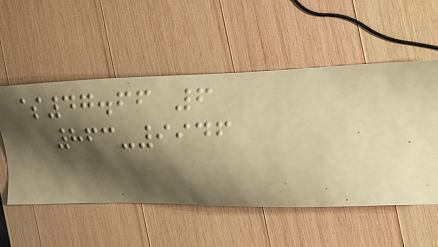$47.66 6
863-9946
